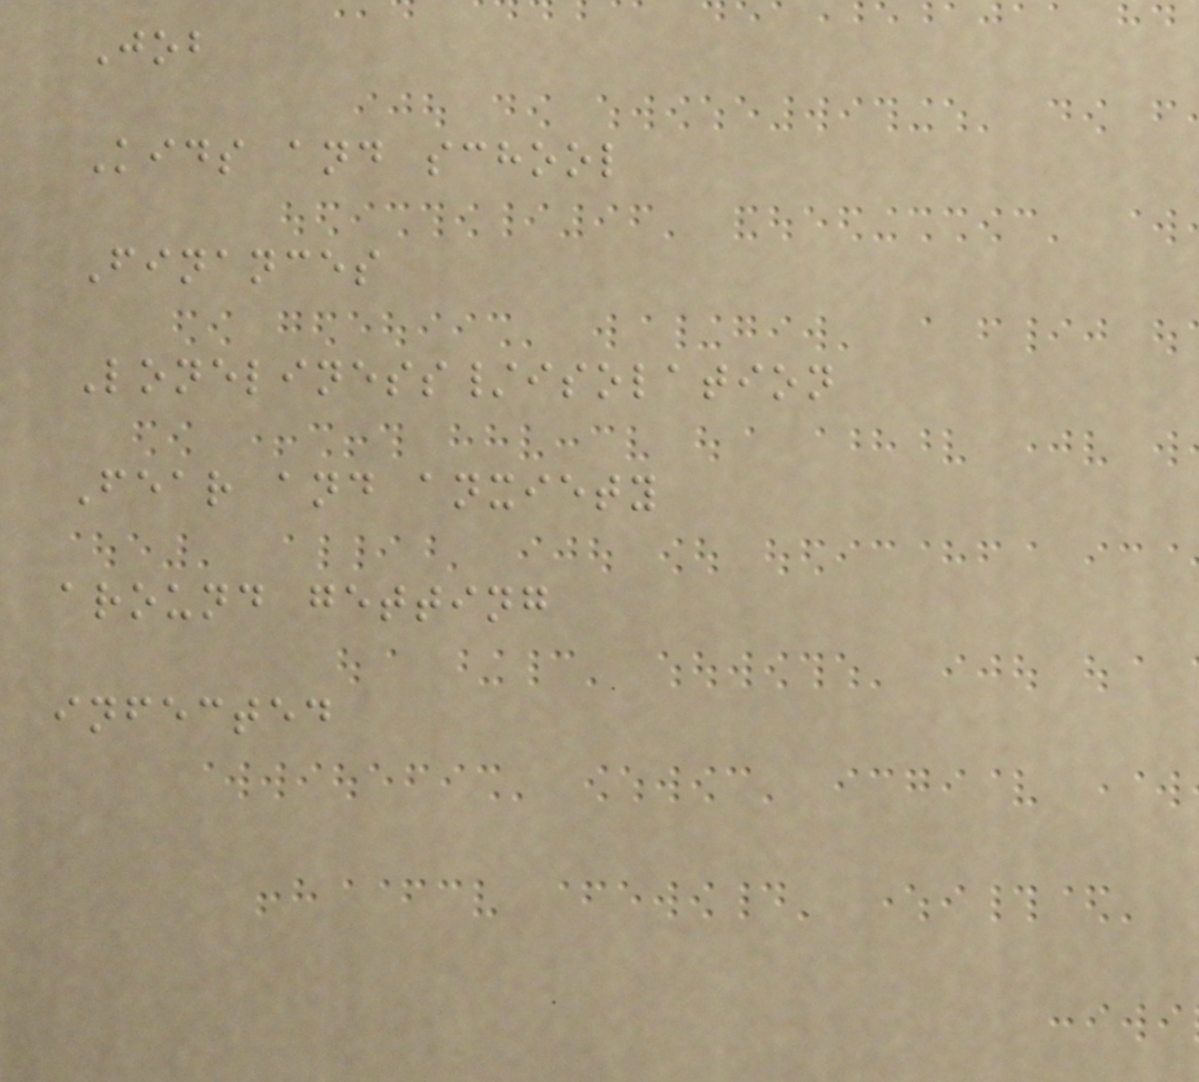Job
Kids and school
Finances
Loneliness/isolation
Fear and anxiety
around getting
infected
